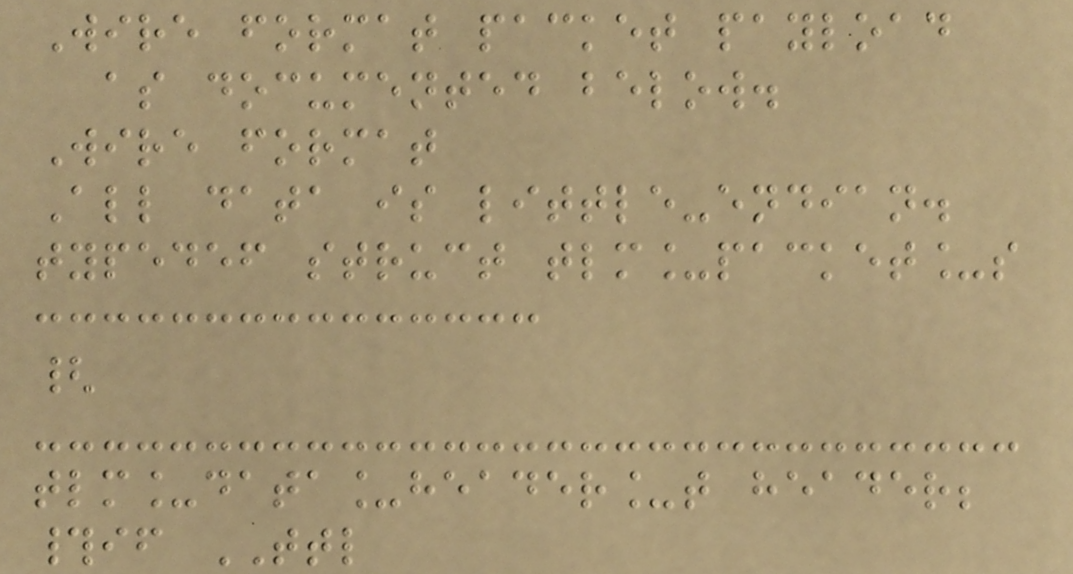Wire format packet payload
as documented below.
Wire format
All data is little-endian.
typedef struct tlm_packet_s
{
tlm_data_header_t header;
#if TTL
